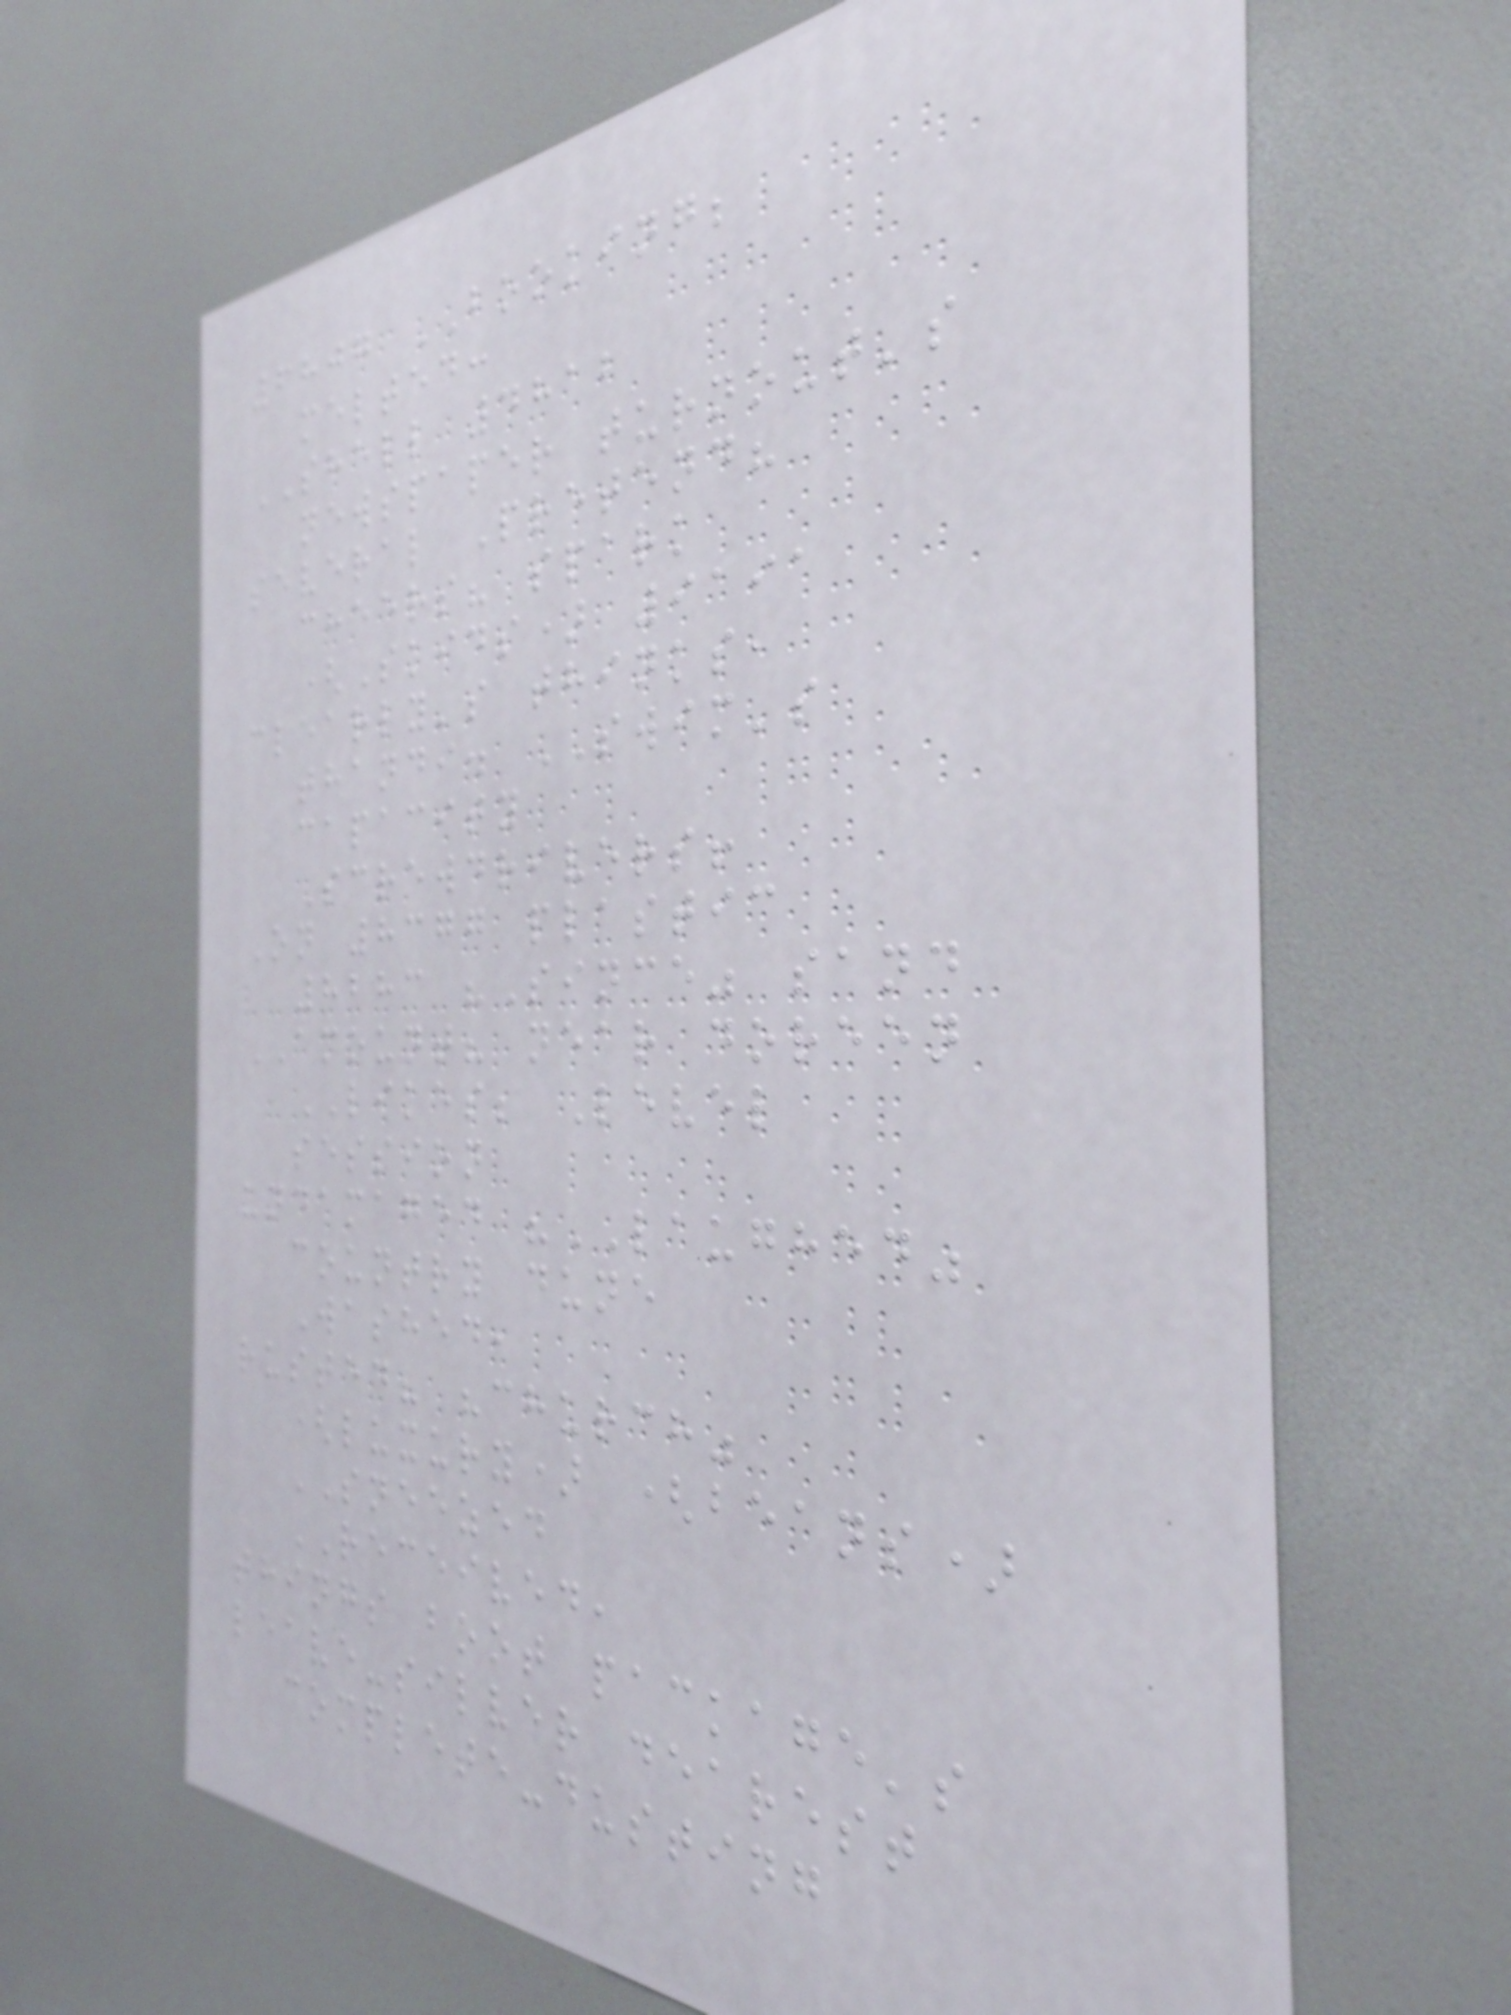6807 BOOKING;
melted:
SHELL 4812
newspaper turnout's
several Pretend?
cheers? spark
(Skids) 9191
clearly's thinks,
thandi. SWIM's
capacity
Screwdrivers!
On 8377 plastic
8283 "Since" sand
AMOUNT? near doreen
LIKES; Level
session
undamaged "LAUGHED"
country dune
Washed,
rusted? "church"
(luxury) (beans)
SNEEZED
RECEIVED,
things boot package's
leave-silver dearest
complete-dusting
